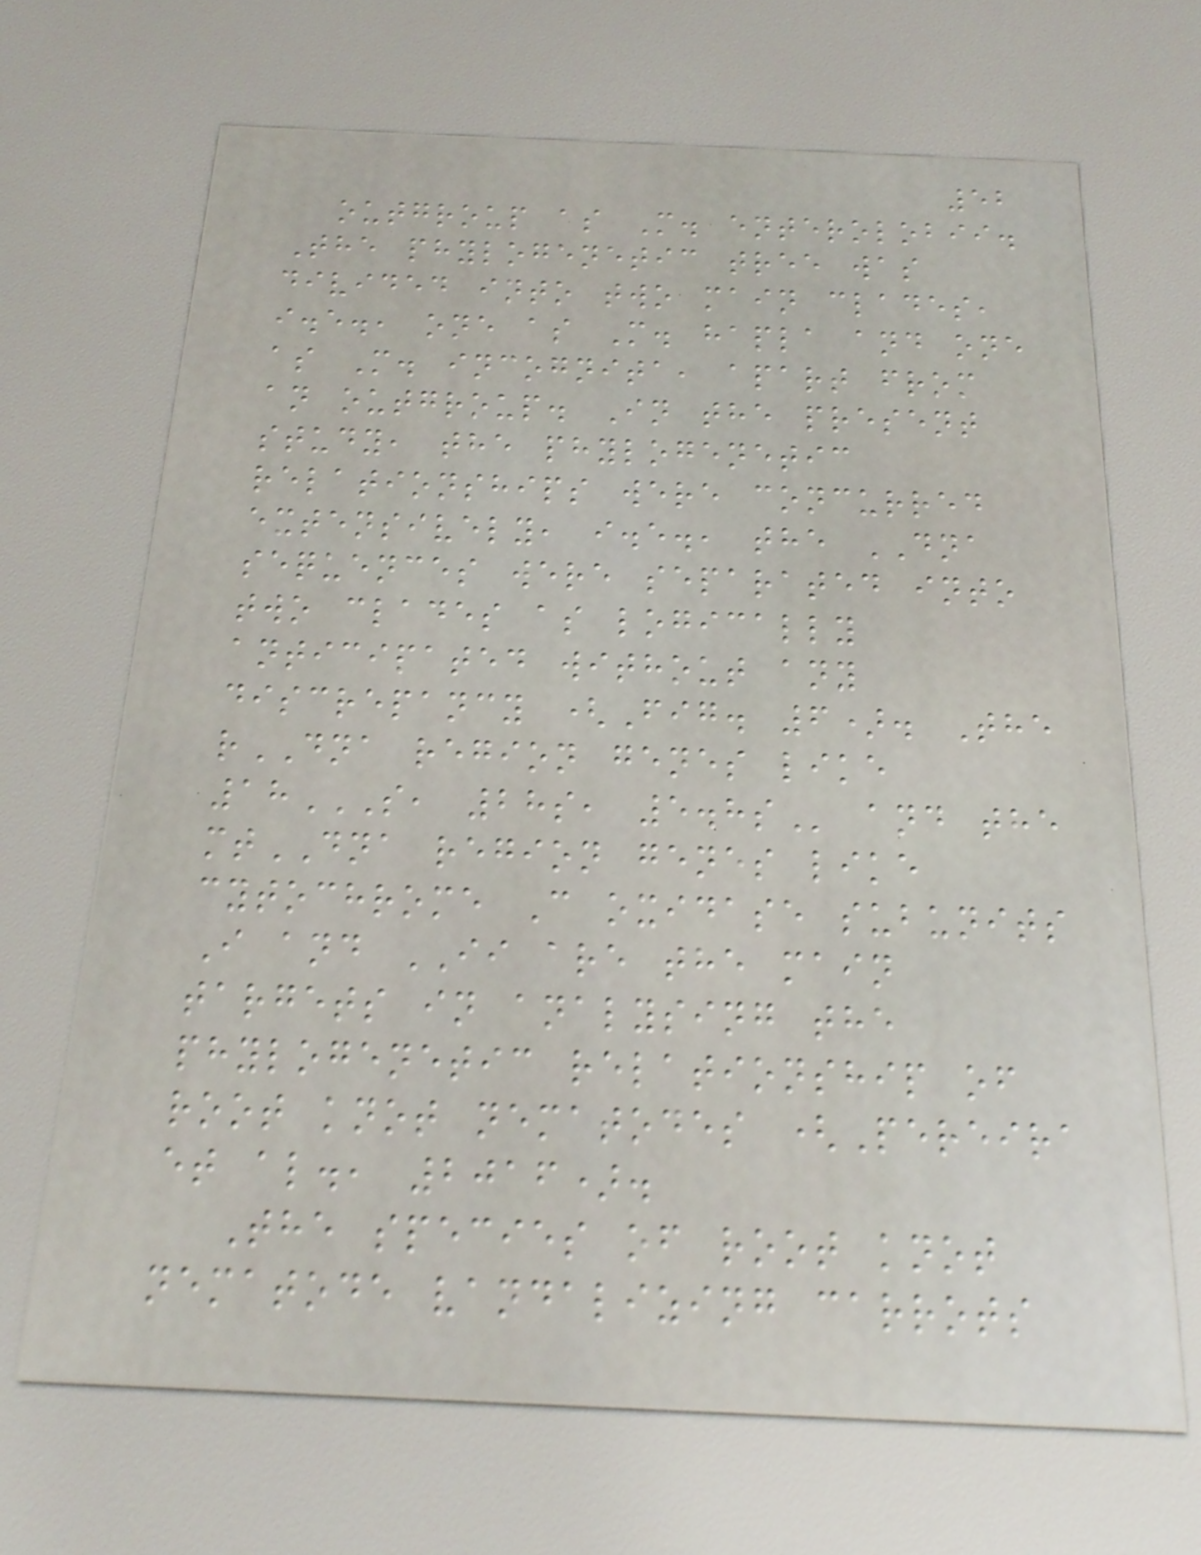52
outgroup as M. enterolobii.
The phylogenetic tree was
divided into two main clades,
i.e., one as M. hapla and one
as M. incognita, apart from
an outgroup. In the present
study, the phylogenetic
relationships were concurred
extensively, i.e., the DNA
sequences were separated into
two clades as logically
anticipated without any
discrepancy (Fig. 6). The
rDNA region genes like
18S, 28S, 5.8S and the
mtDNA region genes like
cytochrome C oxidase subunits
I and II are the main
targets in analysing the
phylogenetic relationship of
root knot nematodes (Pereira
et al., 2016).
The species of root knot
nematode vandalizing carrots
